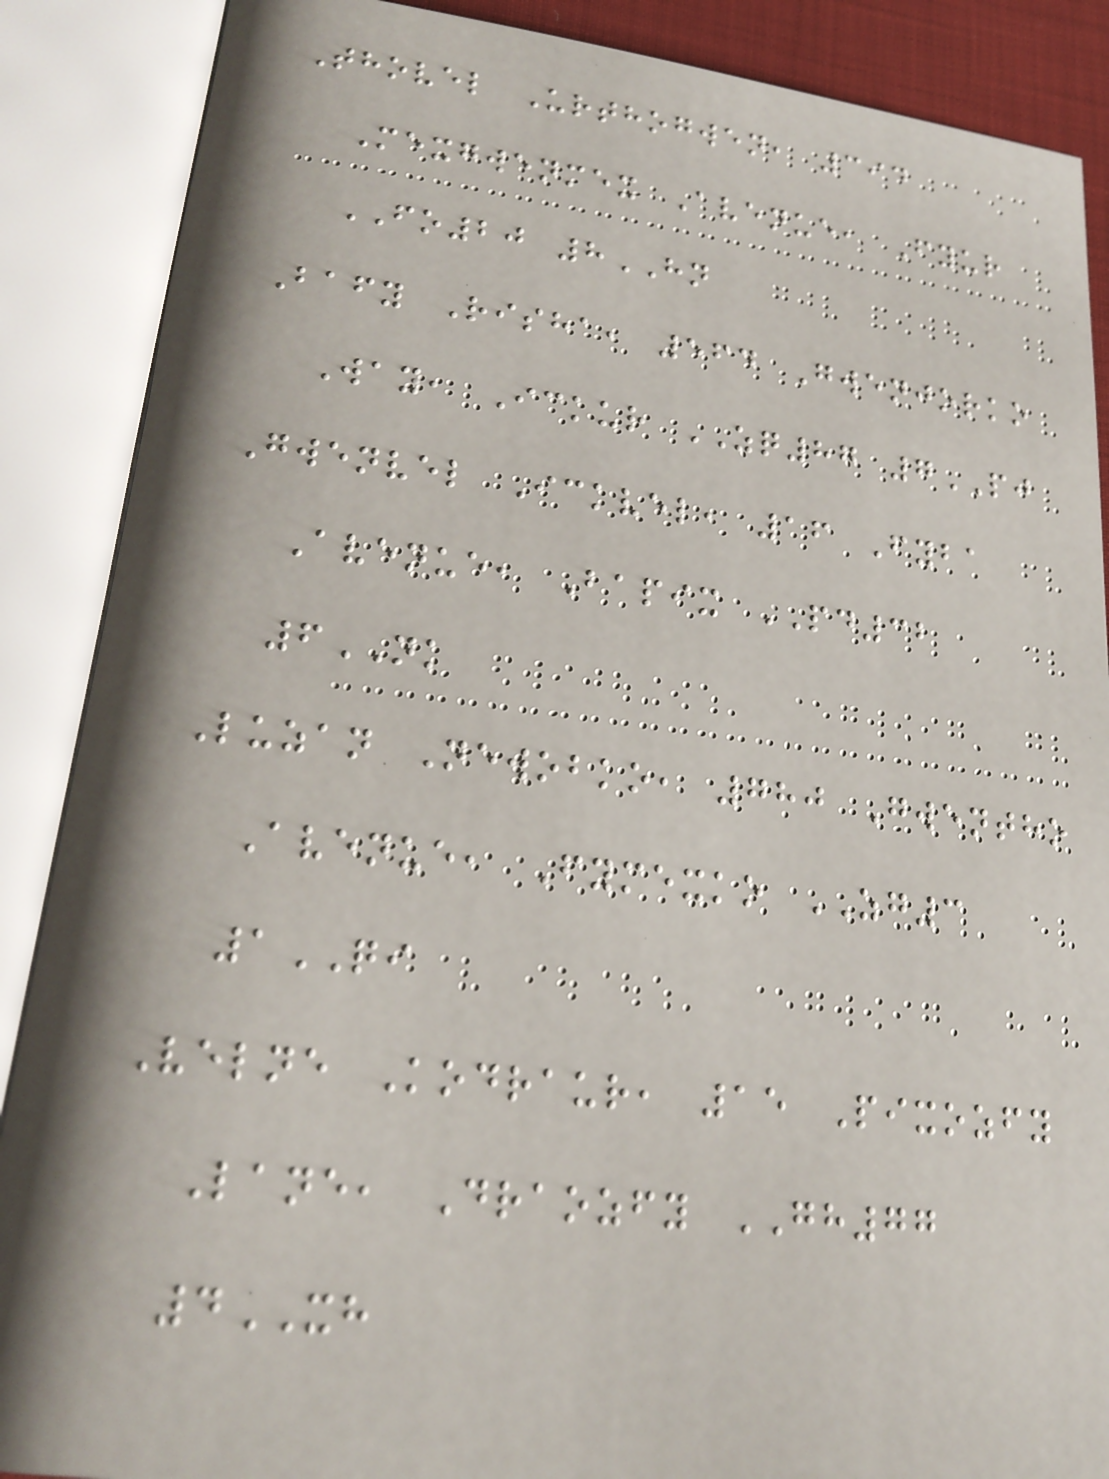Thovel Urthogwen, 394
Mexgwenmex Avenue, Fyur
FO20 8HN
Bafy Risha, 564 Gwenjorko
Way, Ickur ZQ87 7PJ
Gwenvel Ickvel, 16 Fyba
Avenue, Bapix PD32
6NK
Luzan Newobko, 780 Gwentho
Avenue, Fymexko ZG3
1QI
Velne Kodraur, 15 Pixozfy
Lane, Draozfy GH77
4XH
